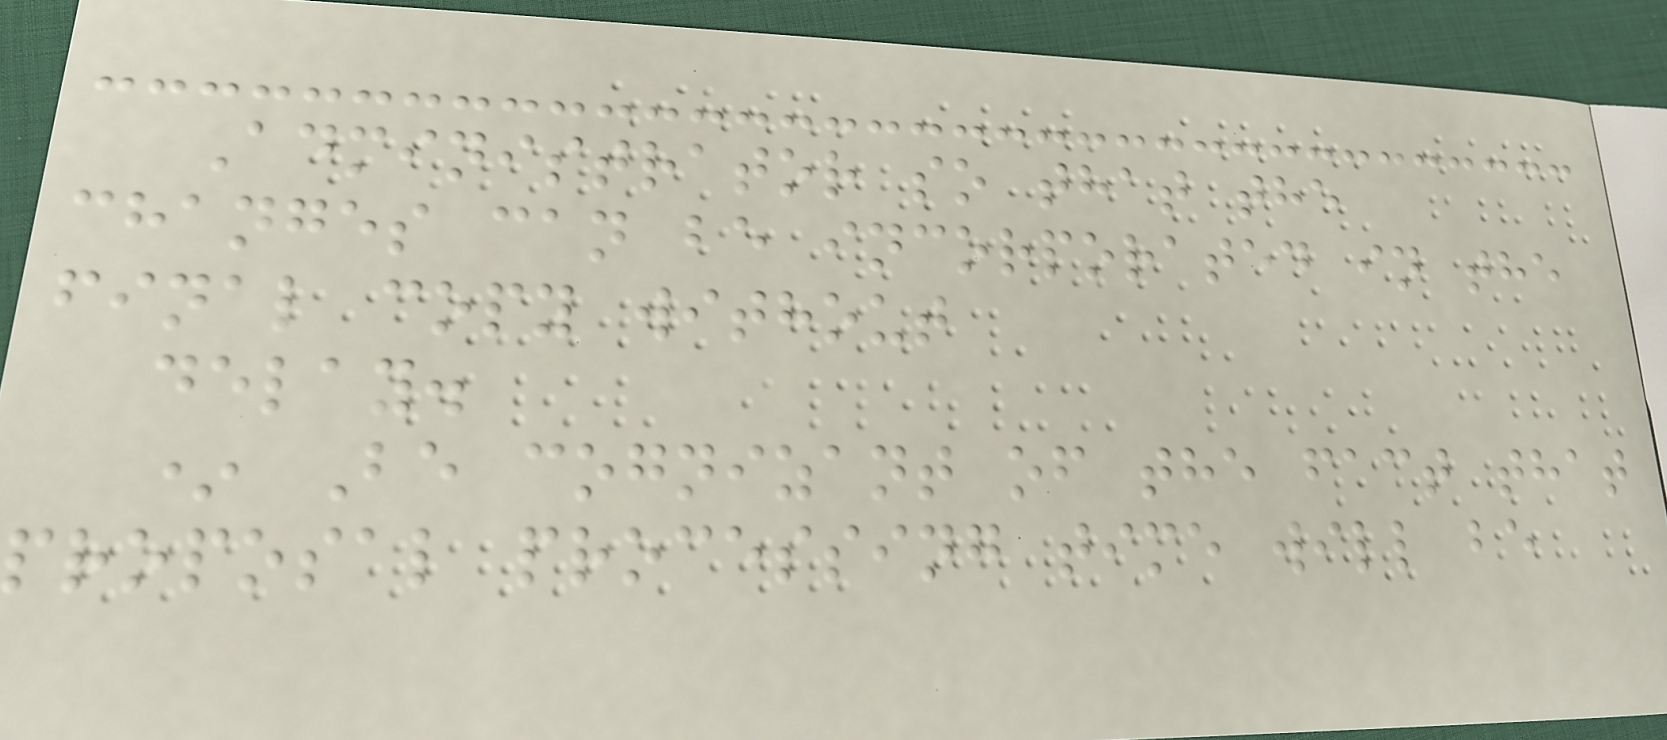Administrator so that the
changes can be incorporated in the
final copy without
delay.
* Be cognizant of the fact that
proposal processing time will be
